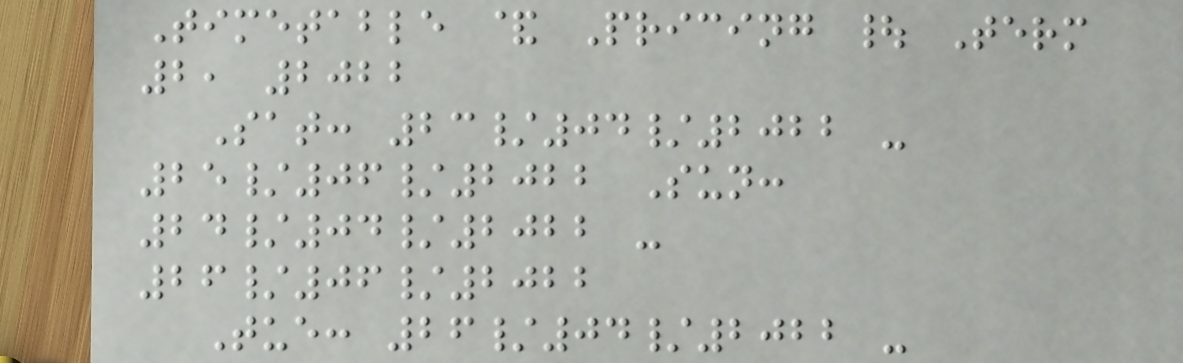Timetable & Pricing | Term
2, 2022
Sat: 23/04/2022 -
25/06/2022 Sun:
24/04/2022 -
26/06/2022
Tue: 26/04/2022 -
